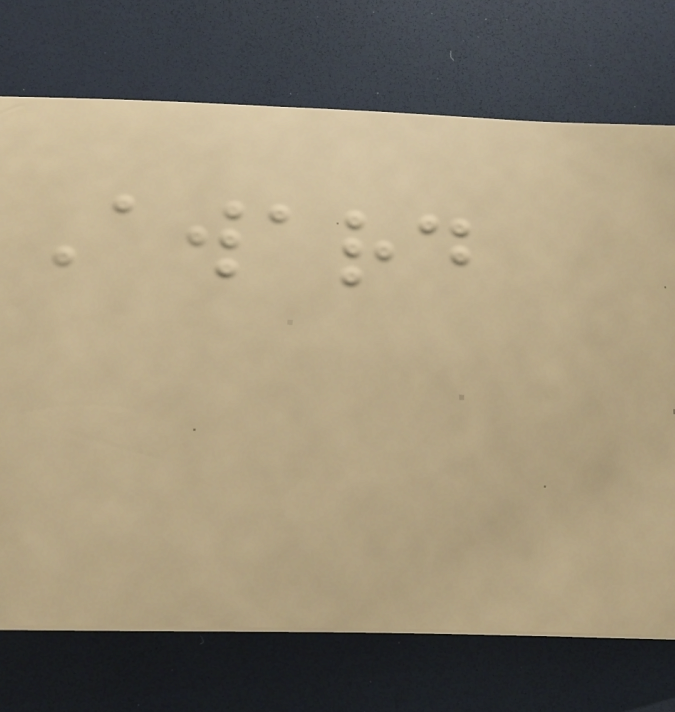Award
